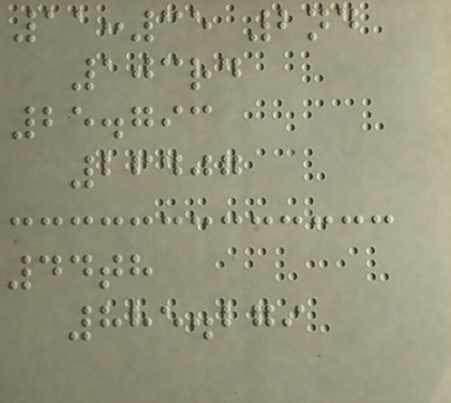11:35 2nd
103rd
25.793
26407
44th
885.279
